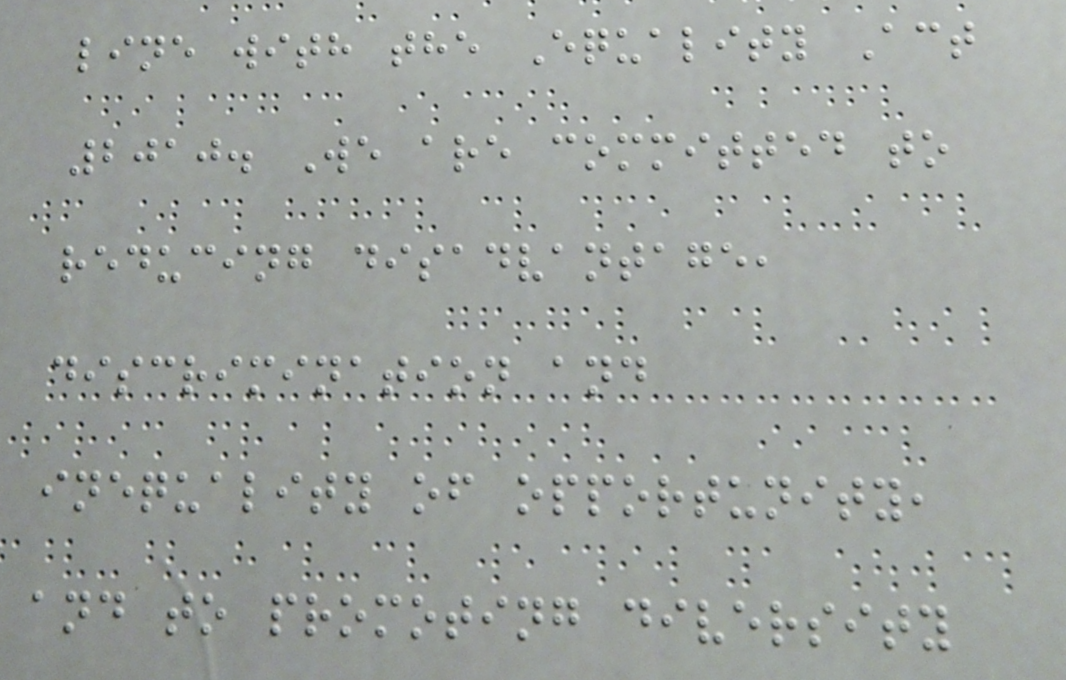line with the Equality Act
2010. We are committed to
reducing disadvantage,
discrimination and
inequality of opportunity,
and to promoting diversity
